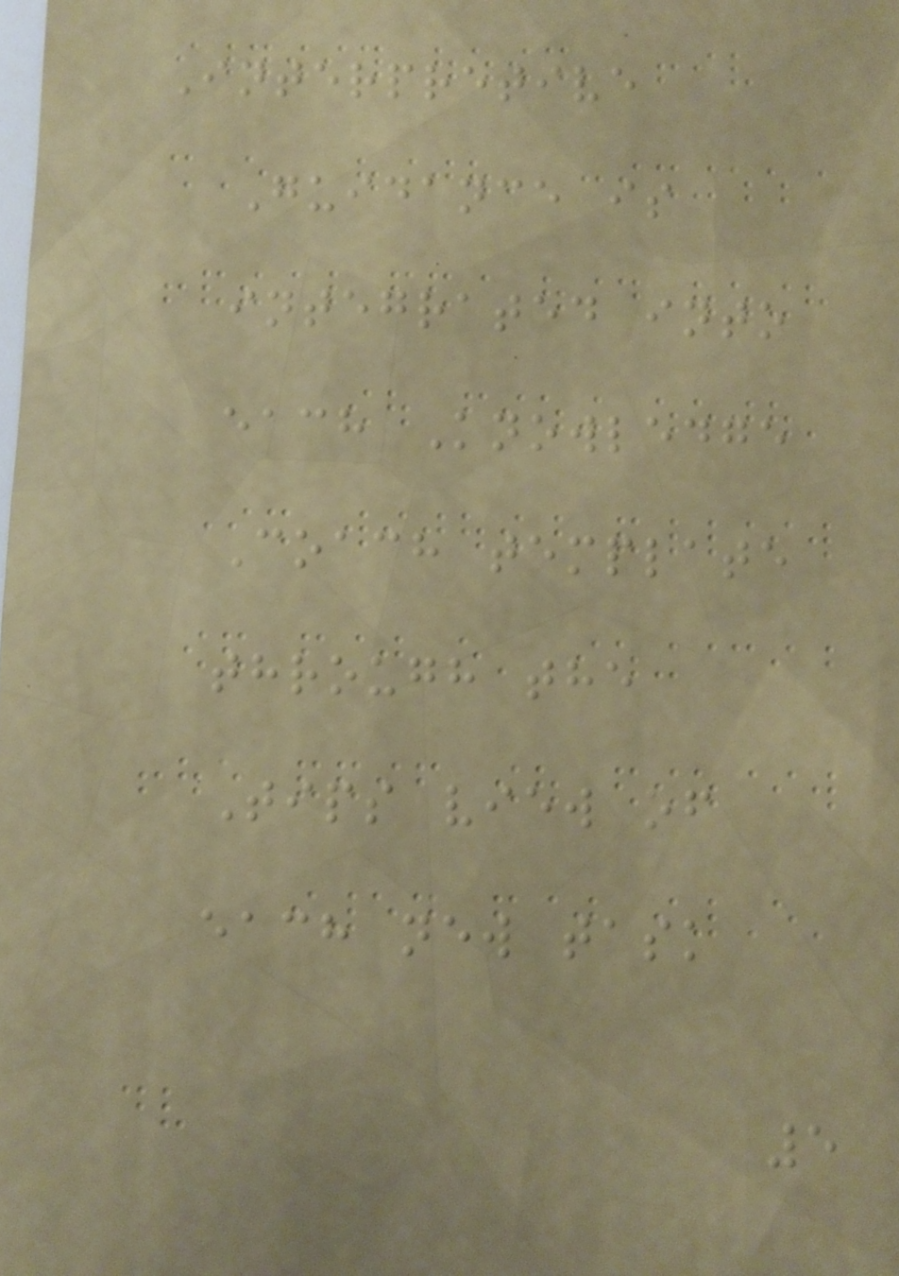Interpretive
Guidance is
integrated into
each Knowledge
Coach template
through the
Tips view of
each new task
5
